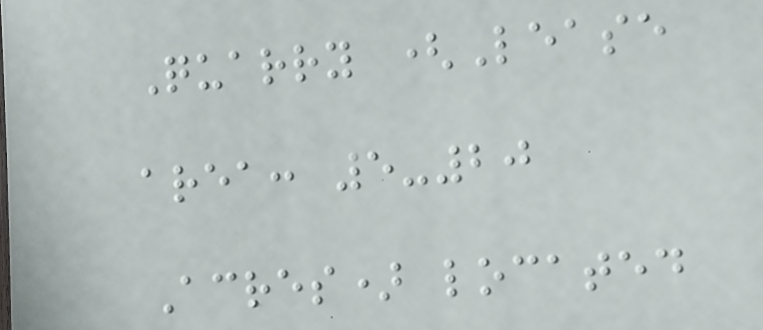Quarry (Lease
area: 5-20
Acres) located
